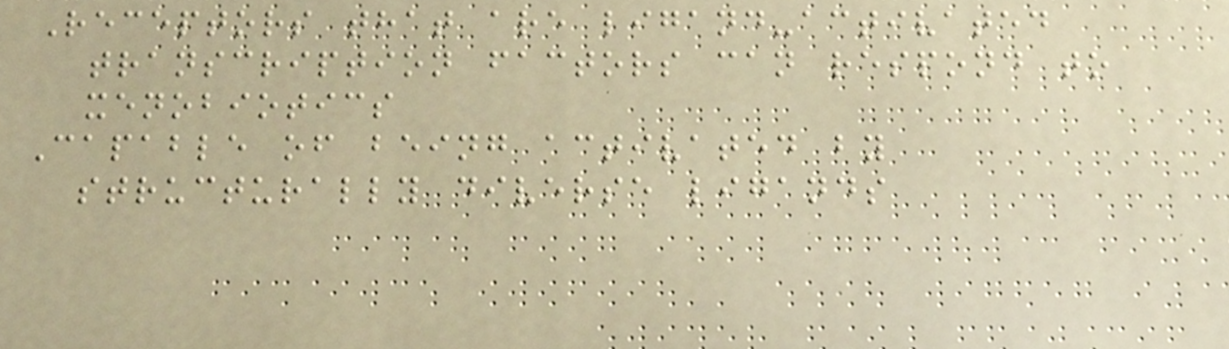Receptors that are ligand-activated
transcription factors can respond to
xenobiotics
Capable of being activated by
structurally diverse ligands
